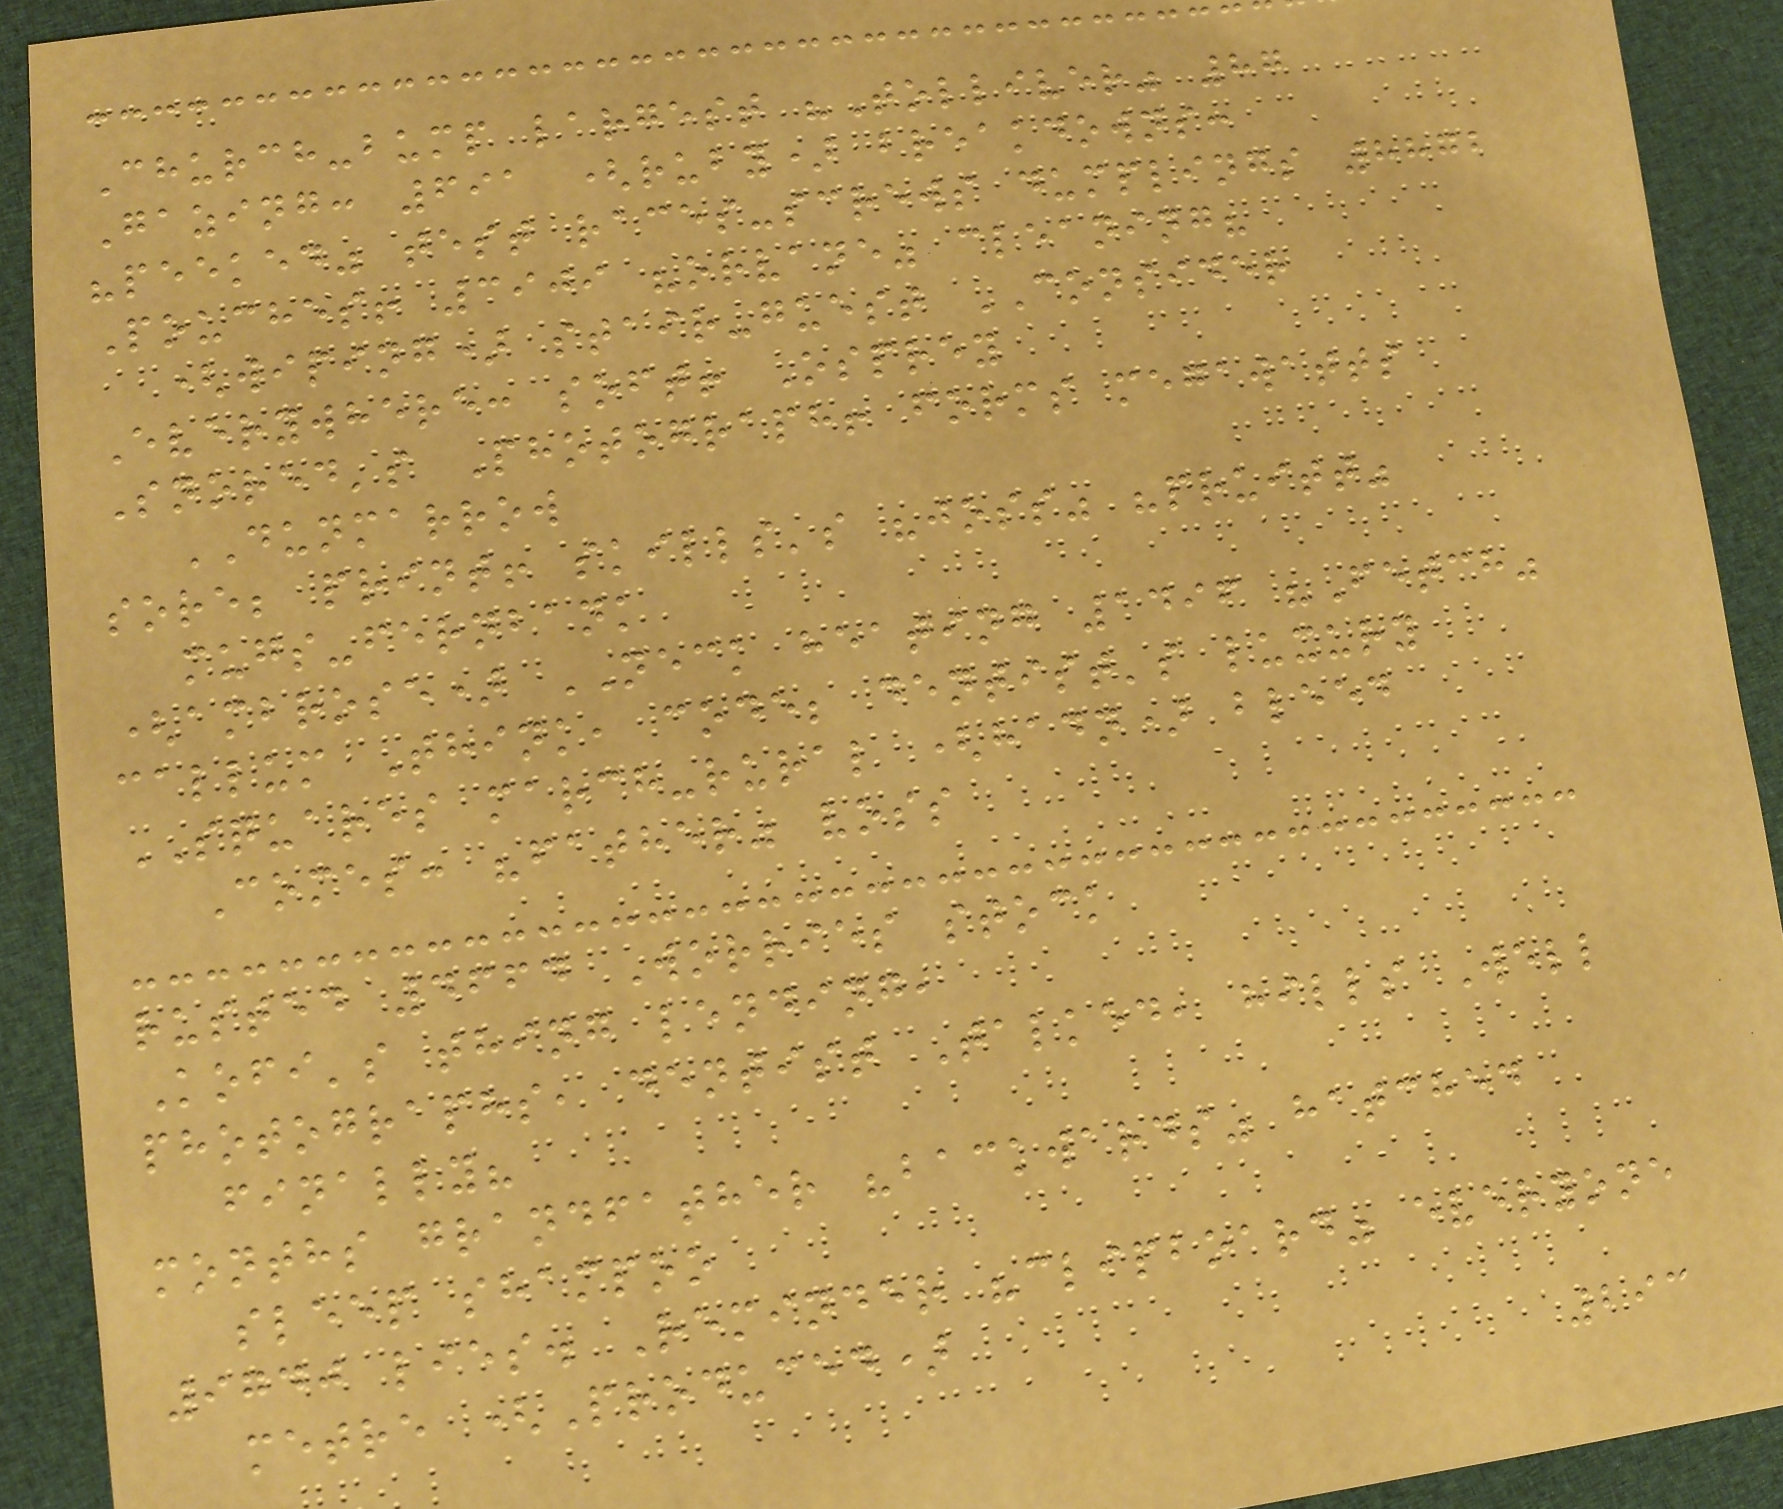Church-bump largest "Tolliver" 87
Gazing: 691 (ruby) breakdowns:
"peeked" test races-screws dumplings 8872
Pouches! 3909 "orvane" cleaning?
(wiping) stair-guest CONSIDER
Everywhere: soft! Osprey
Snored's Photograph! forms megawatts
DUNMARROW
sore; print! skills's "joss" "pruitt"
mugs-fernbank
(ambrose) NECK heating 1496 "Fetch"
callum Think, code; dentist's luxury
SQUARES march-rural (hadn) bleed
Comes: "father" voss
rusted 4664 Worries stock
Kofi's thing lending,
photographs, dentist Talked, hills Well
finally?
months grandfather "backwards" hatched
sleep shampoo
9740 lies. Reminder "clipboard" everyone
metre (Produced)
293
